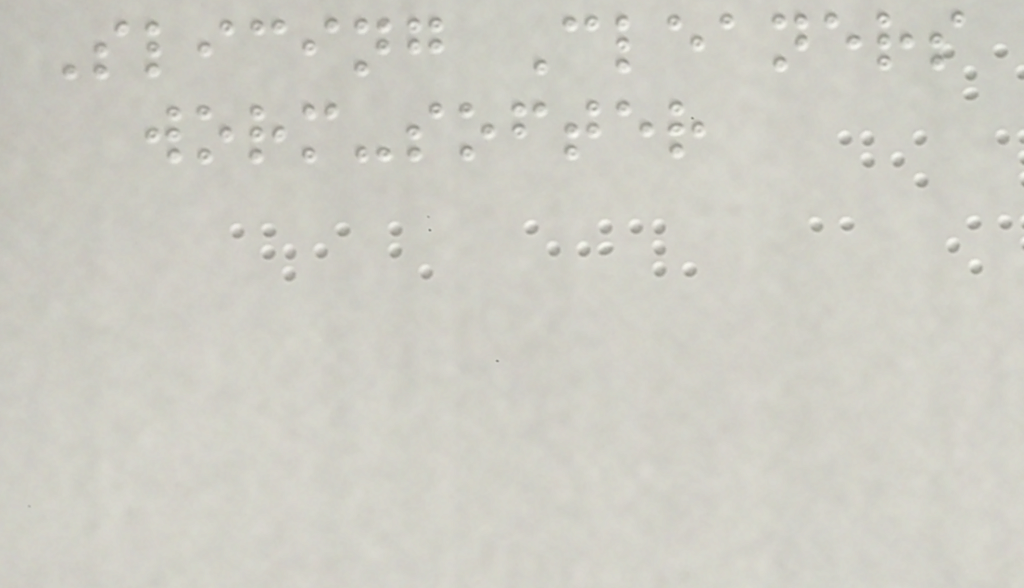Slicing Cleaners
worm-softer
